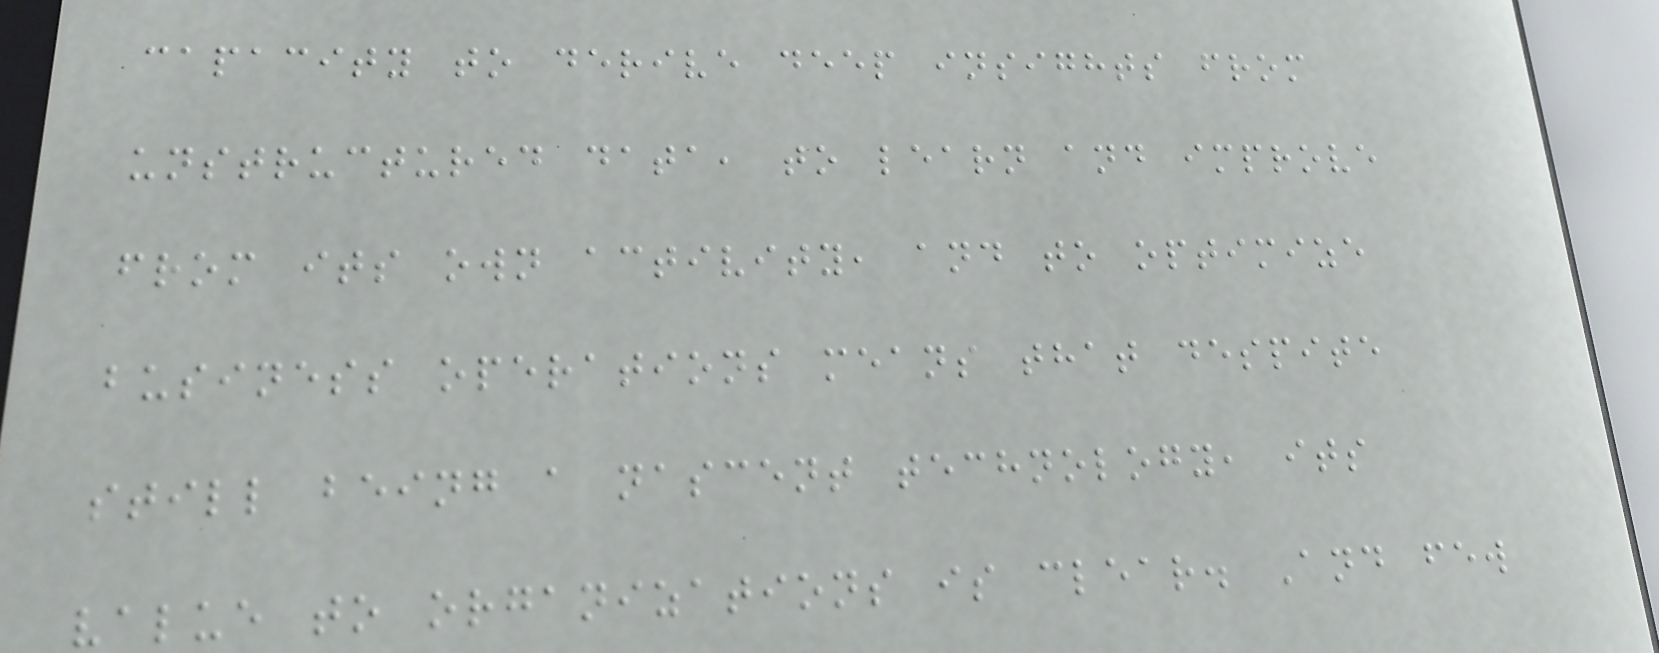capacity to derive deep insights from
unstructured data, to learn and improve
from its own activity, and to optimize
business operations means that despite
still being a nascent technology, its
value to organizations is clear. And few
